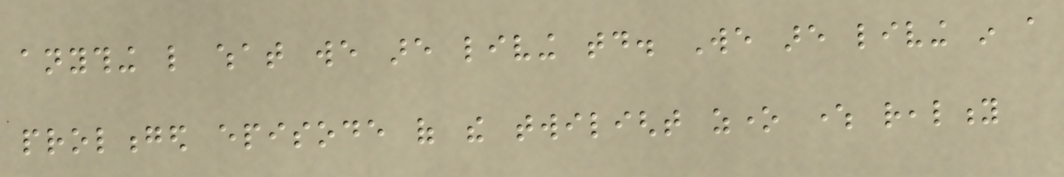anything like what we are living today. We are living in a
prolonged episode of the twilight zone where reality
